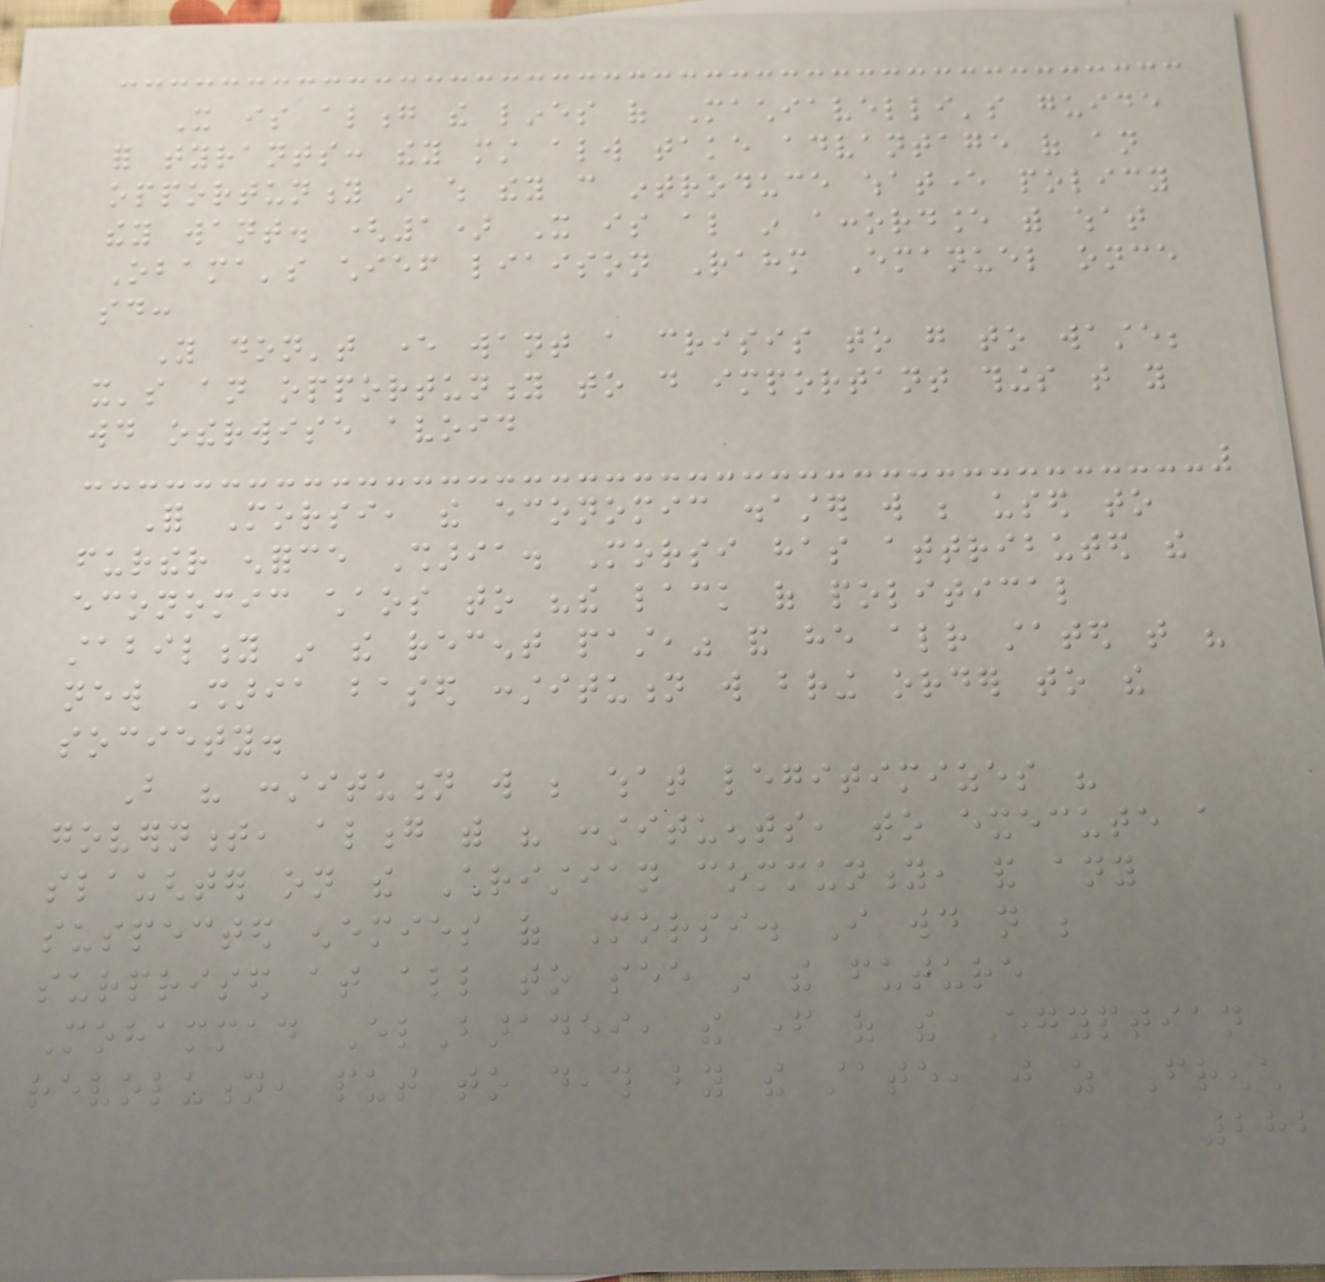It is along the lines of Machiavelli's guide
for tyrants: they must always take advantage of an
opportunity in which they can introduce whatever policy
they want. (1) It is also in accordance with what
Obama's chief liaison Rahm Emanuel once
said:
You don't ever want a crisis to go to waste;
it's an opportunity to do important things that you
would otherwise avoid
For Morsi, the economic disaster will be used to
further enforce Sharia. Morsi has attributed the
economic chaos to "the lack of political
stability in the recent past," and he already stated that his
new Sharia based constitution will bring order to the
society.
But his constitution will be what legitimizes his
government, along with his constituents, to execute a
slaughter on the Christian community, and any
suspected enemies of Morsi. I would not be
surprised at all to see in the future
Mohammad ElBaradei, the father of the Egyptian
revolution, put to death by the state, just as French
282
